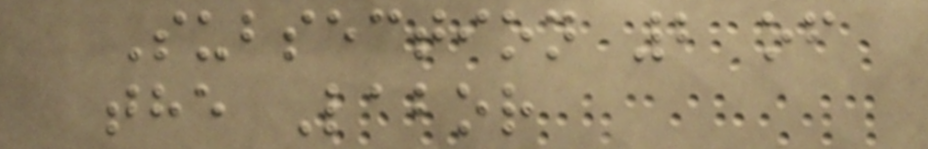Subsection 2 of
the Labor
